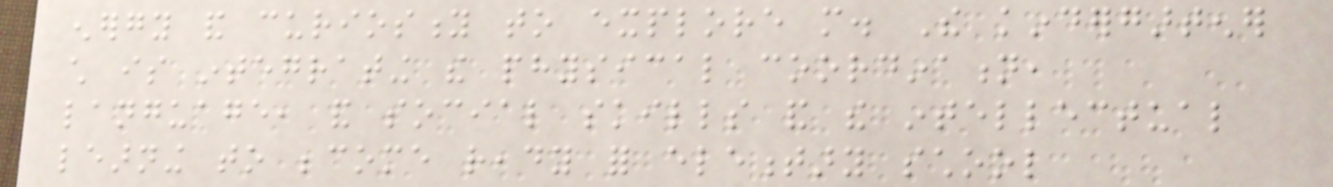energy and curiosity to explore more. The kindergartener
child is integrating the physical coordination,
language, and social skills and the intellectual
learning to become ready for elementary school
